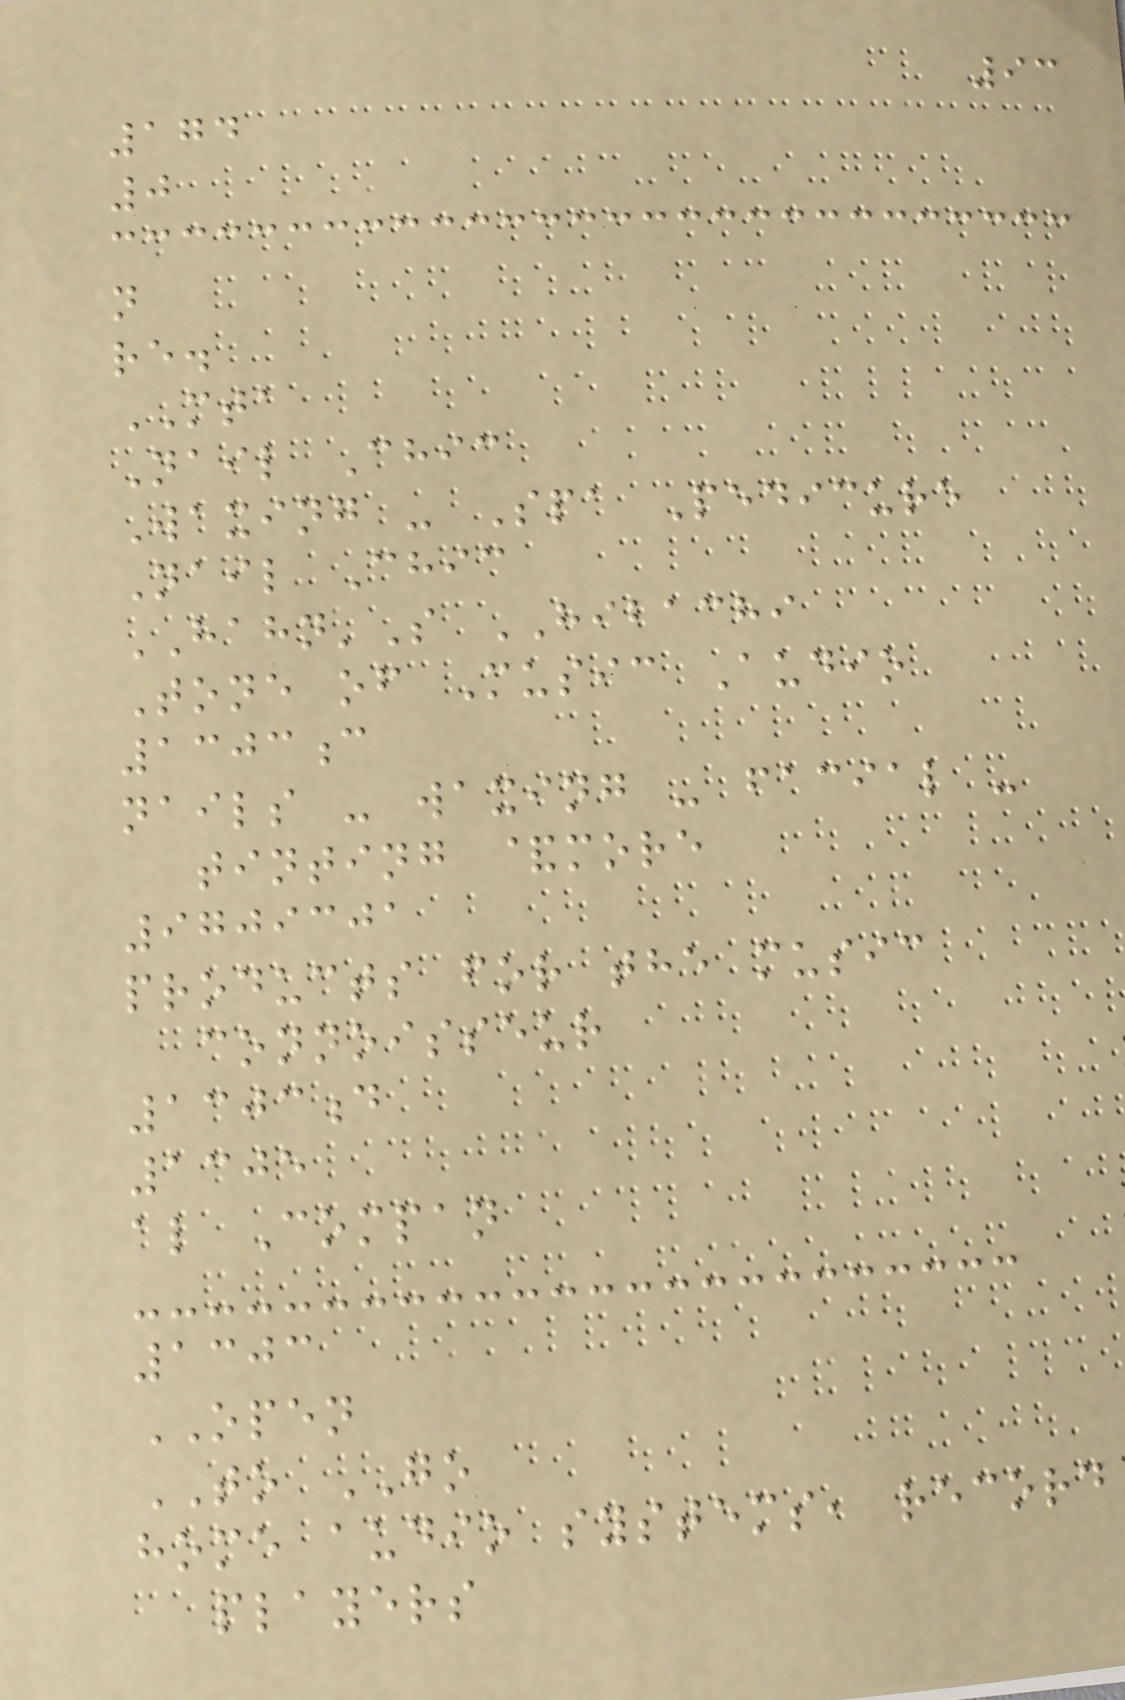93
174
0
n
re.
MTA
Nail Chic
Waxing - Spa Pedicure
Nail Chic
HAHN'S HIBACHI
Tone of Music Audio
1303c
nails - waxing - facial -
tinting &more
9709301
products for the music
connoisseur
1303d
1305
al Compan
1303
OPEN
TO GO
home audio systems, record
players
